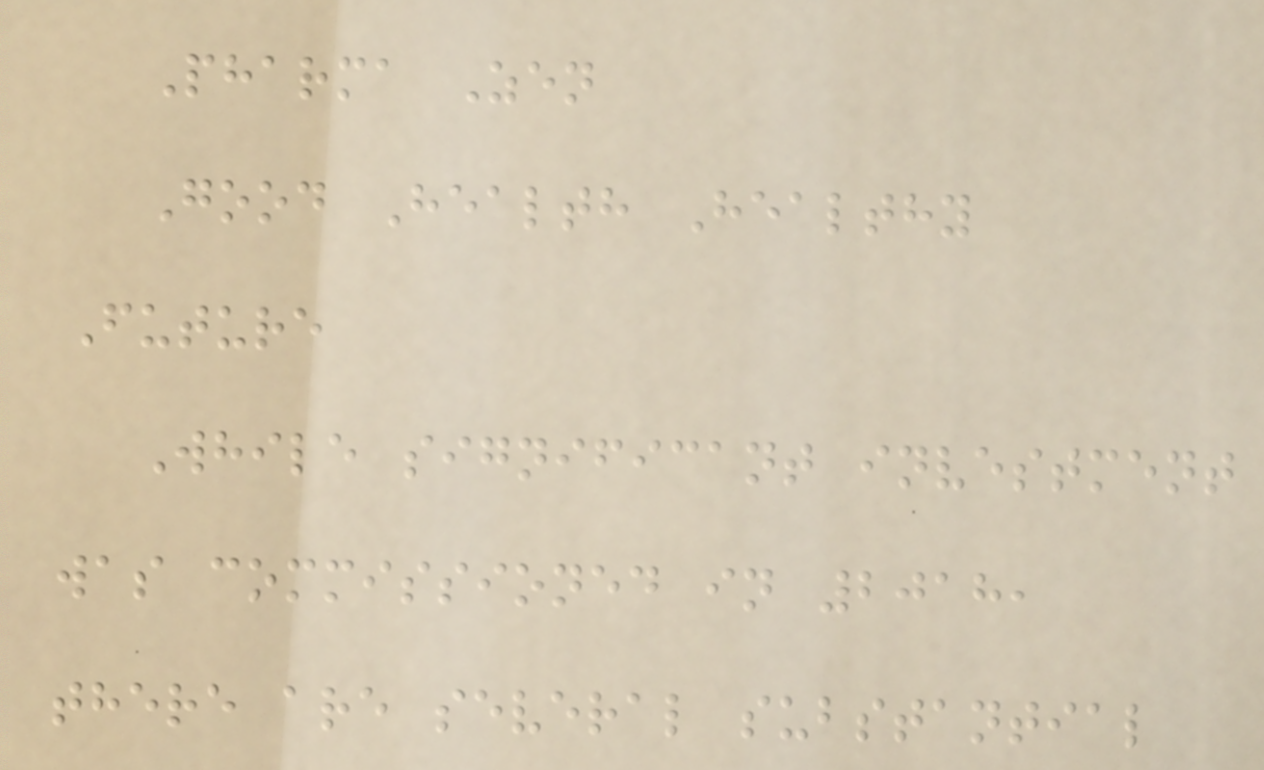Pharma Zen
Good Health Healthy
Future
While significant investment
was commissioned in 2018,
there are several substantial
